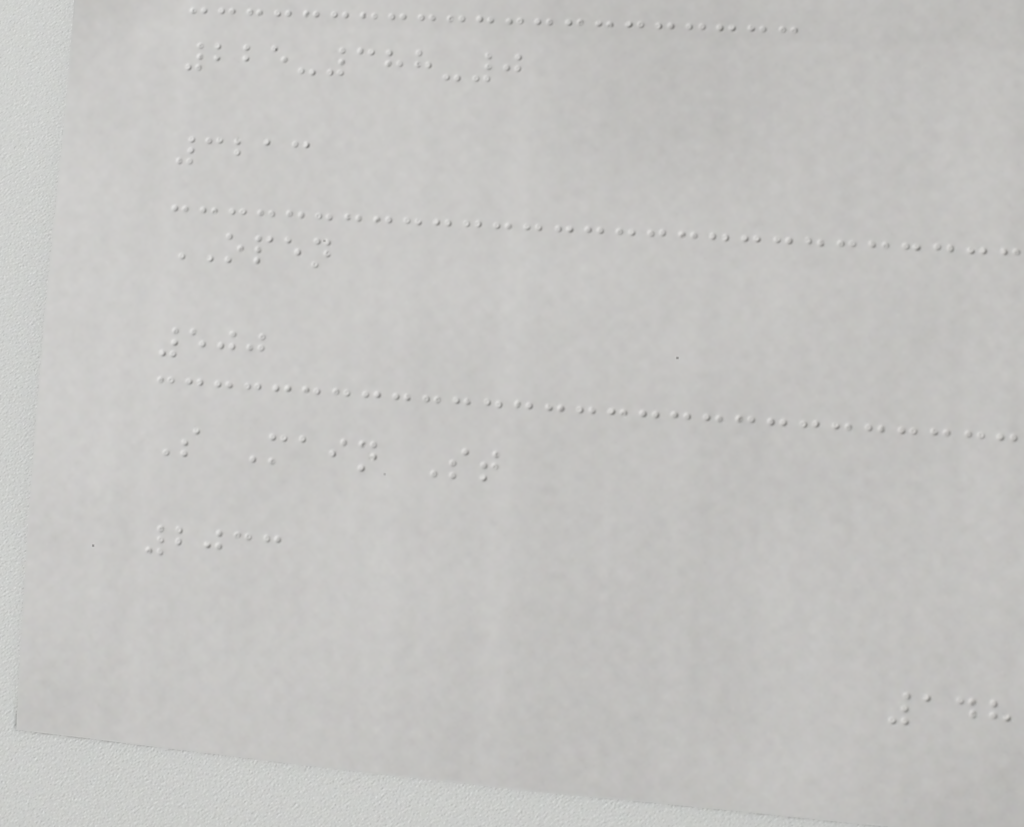225-388-0
3213
OPEN
500
S Main St
2033
148
